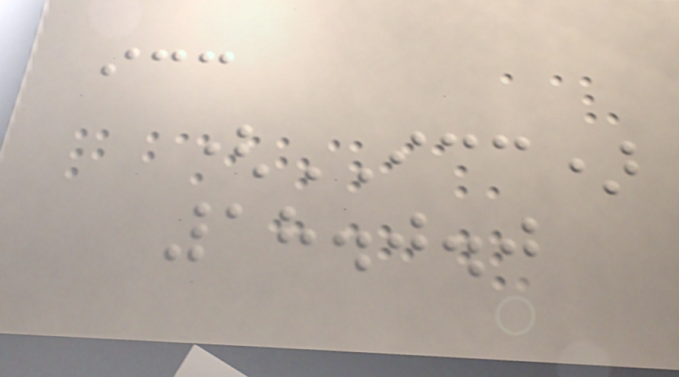icc
(ICC)
18.0.0
